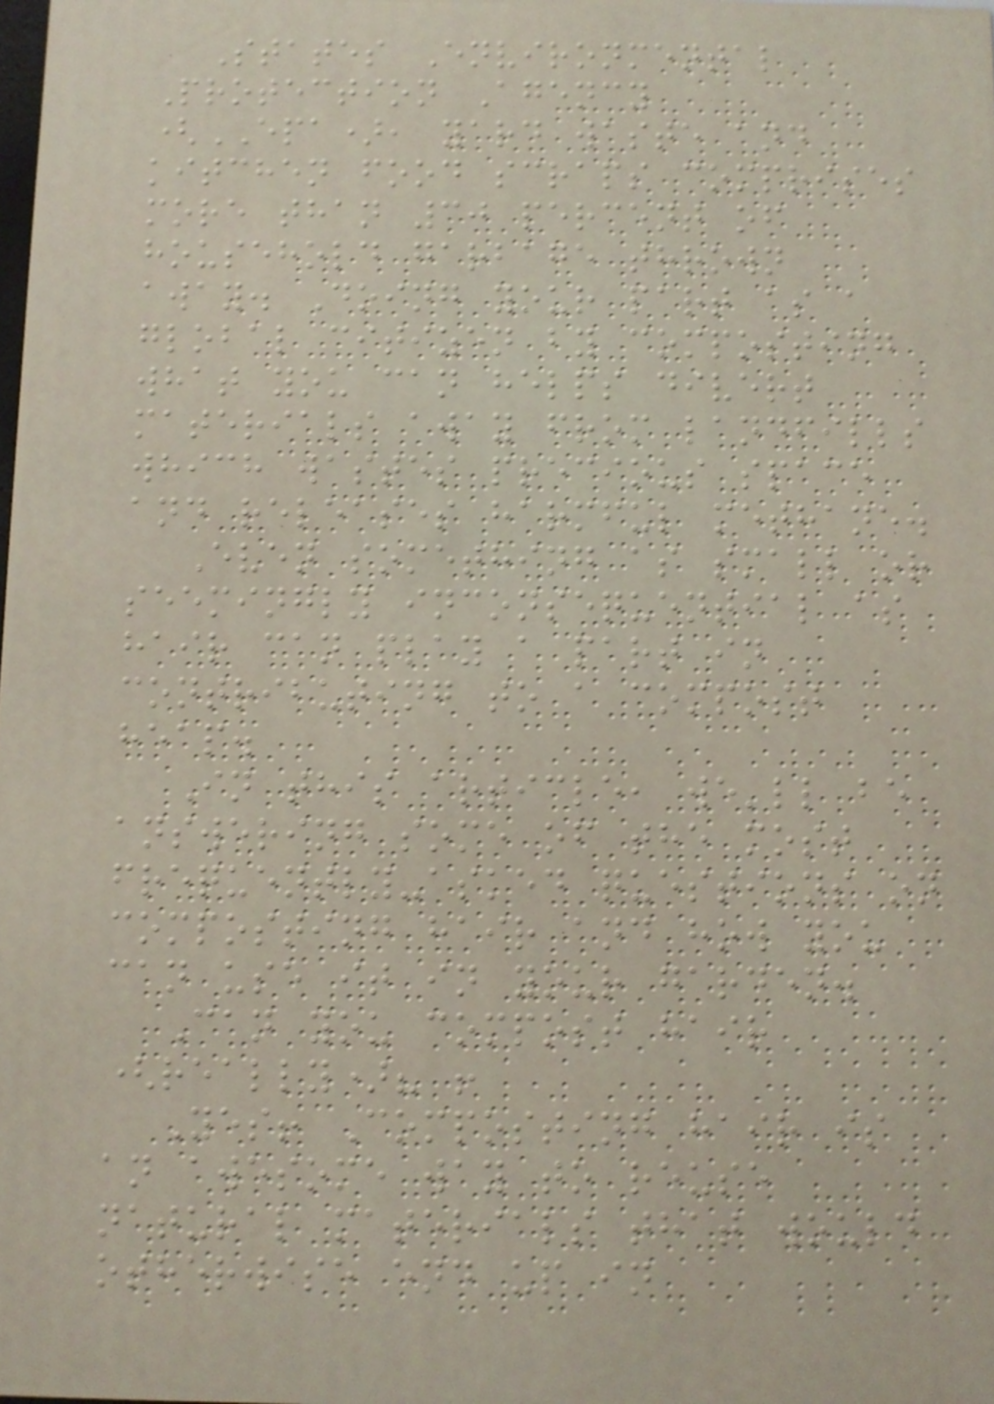States Environmental
Protection Agency
(EPA), yard waste and
kitchen food scraps comprises
more than 30 percent of
household garbage thrown
away. Doing your part as a
global citizen by composting
what you can helps divert
materials away from landfills
which wastes precious space
and releases harmful methane.
Even something as small or
seemingly inconsequential as
hair can play a part in
contributing to a compost
heap.
In this article, we'll be
answering some of the most
frequently-asked questions on
composting hair and how you
can use it in your garden.
Can you compost hair
(really)? !
Yes! Composting hair is
an awesome way to reuse
natural materials that would
otherwise end up in
